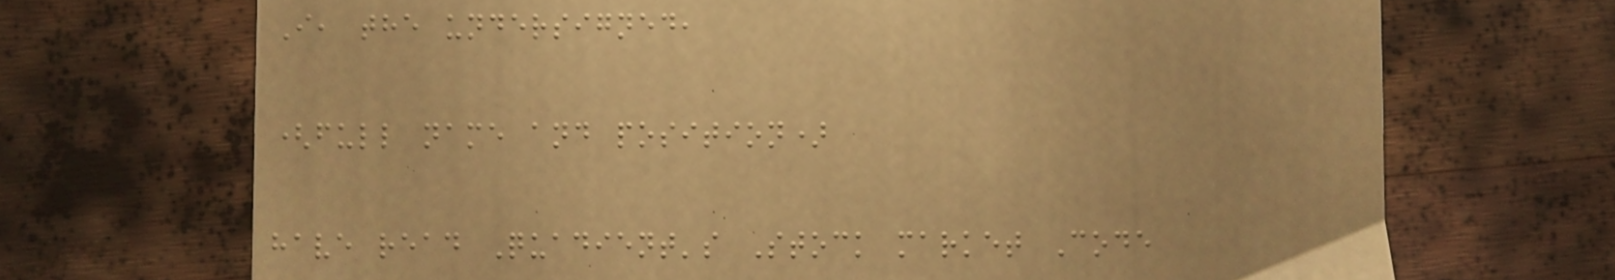I, the undersigned,
(full name and position)
have read Quadient's Stock market Code
